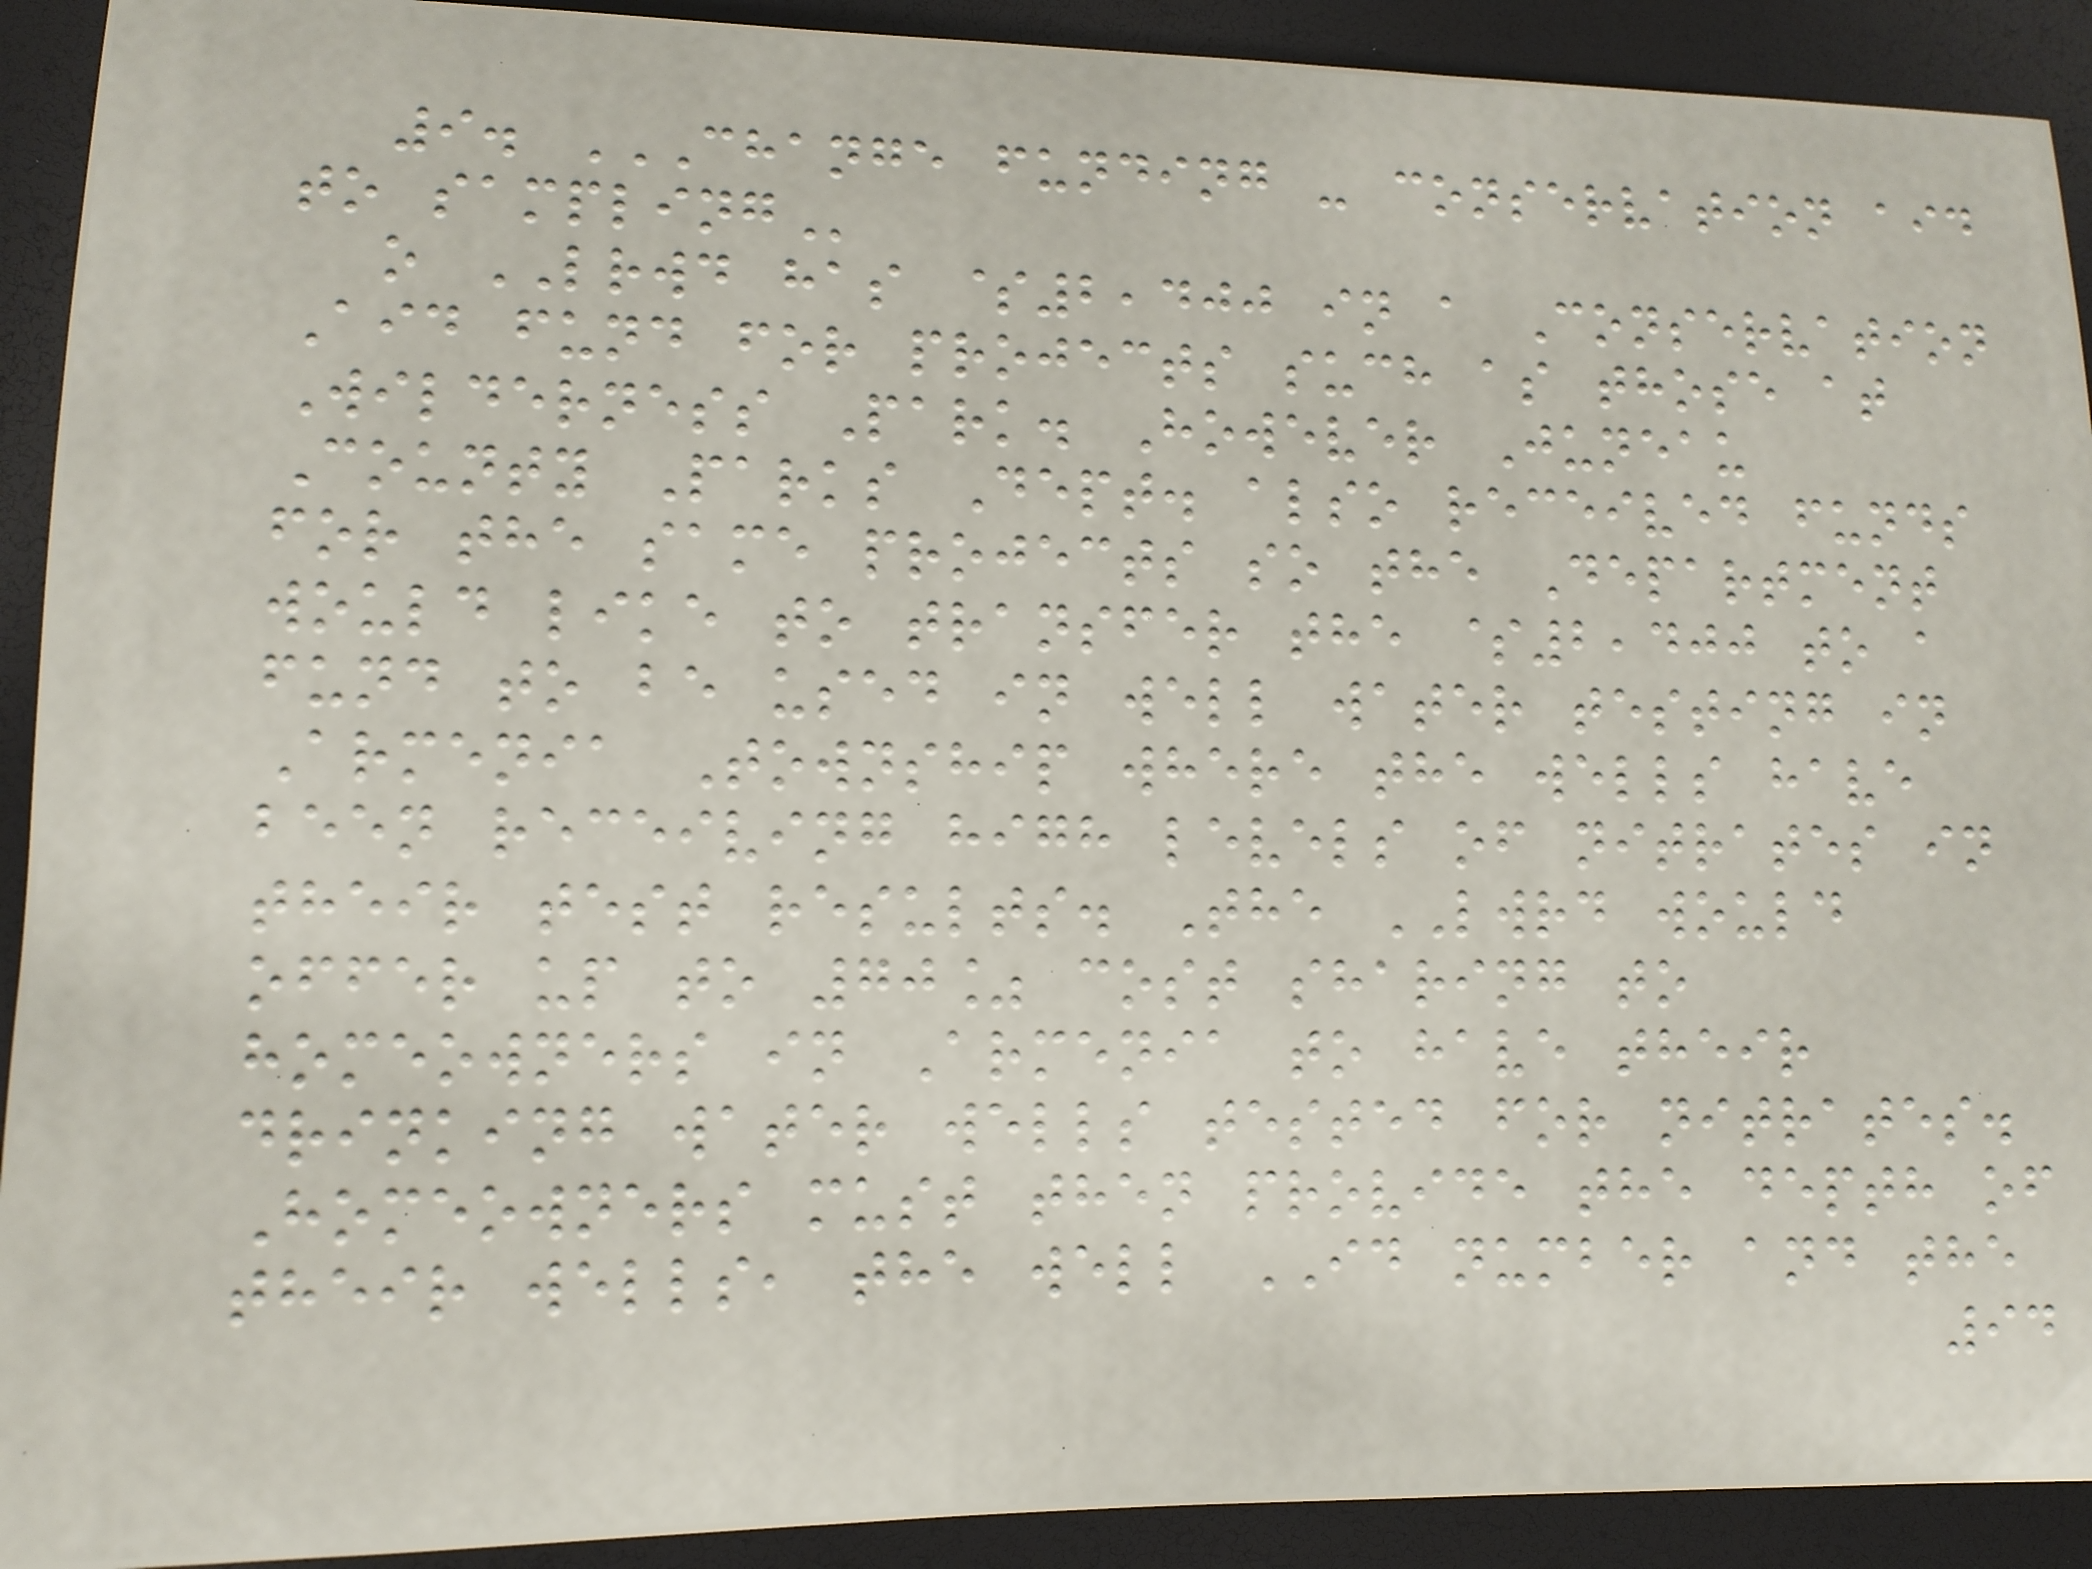9. CHANGE FUNDING - CONSERVATION AID
TO SAMPLING
o LRWD has $2,400 in a Conservation
Aid fund for projects such as those at
Wilderness Park. However Juneau
County Parks Dept. also received funds
for the same projects so the Department
would like to transfer the $2,400 to a
fund to be used in well water testing in
Armenia Township where the wells have
been receiving high levels of nitrates in
their test results. The LWRD would
offer up to 70% cost sharing to
homeowners in Armenia to have their
drinking water wells tested for nitrates.
Homeowners must then provide the depth of
their wells, the well ID number and the
94
